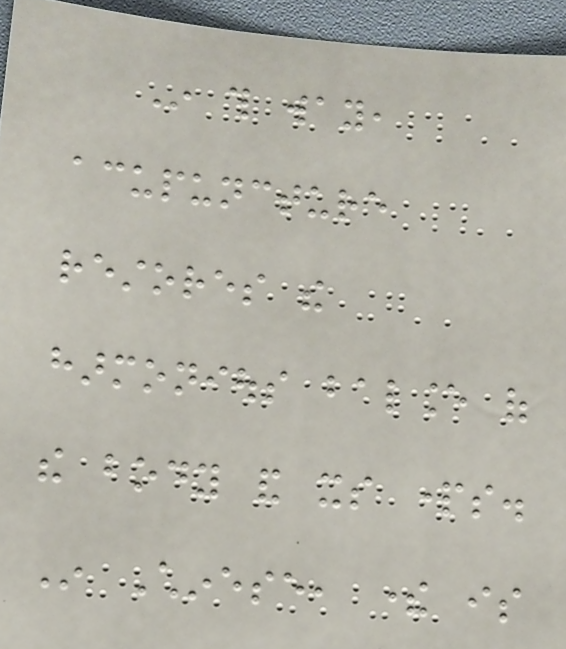In this way,
acupuncture
restores the
harmonious balance of
the body and its parts.
In Chinese, there is
